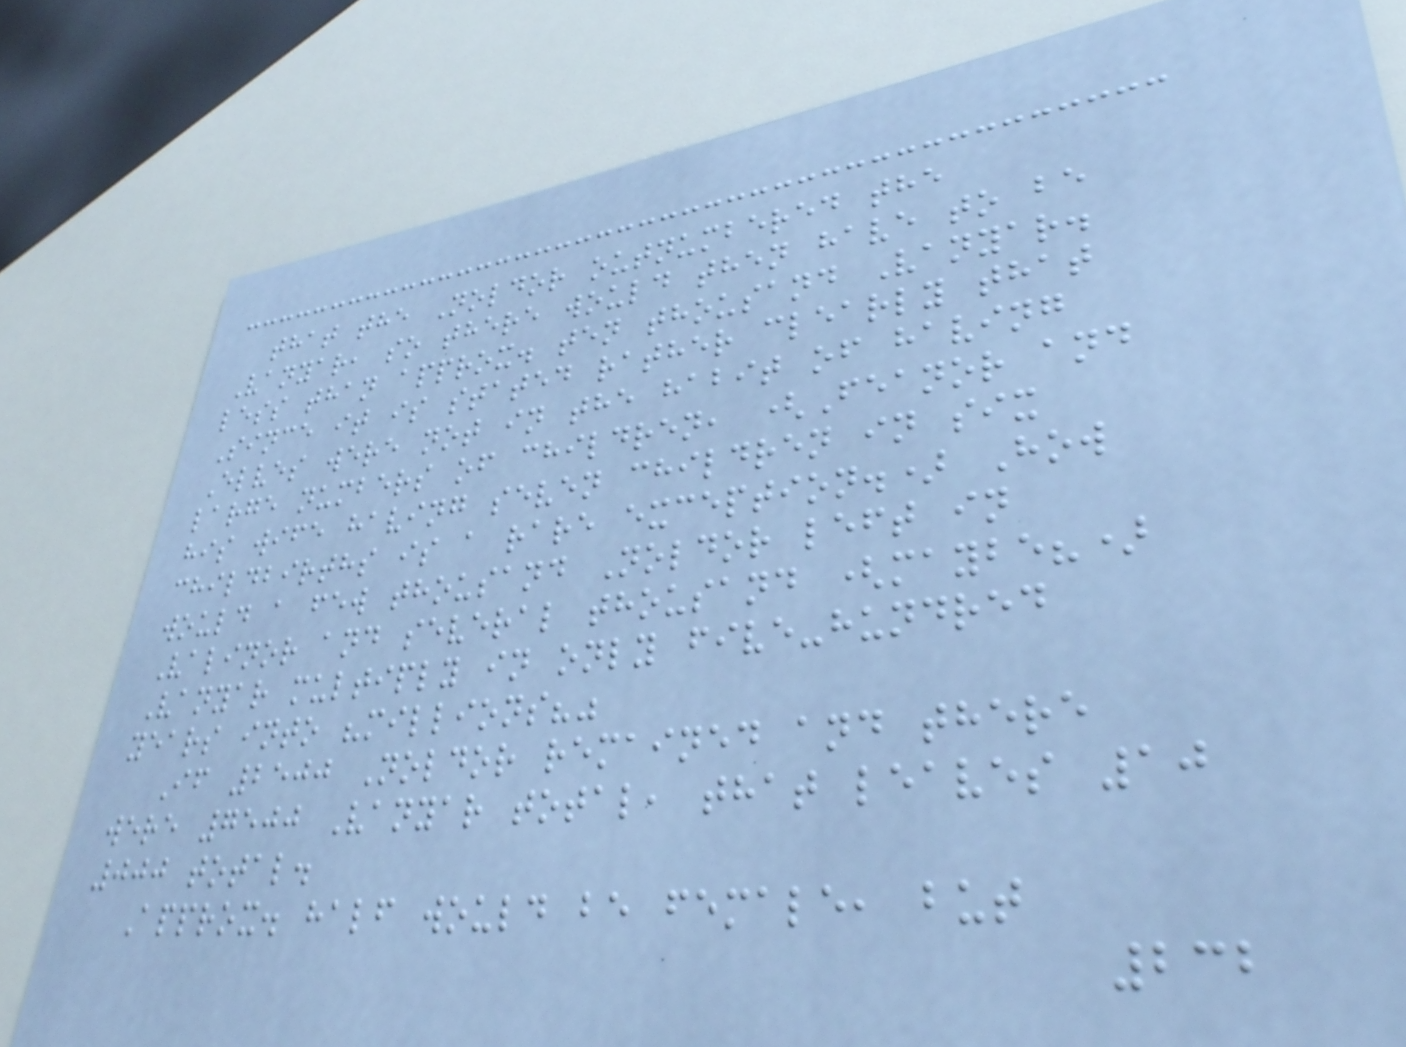that the Noldor outnumbered the
Vanyar, so there would then have to be
less than approx. ten thousand Vanyar.
Since it is stated rather clearly that
Elves were not in the habit of having
large numbers of children, (Feanor and
his wife having seven children in six
childbirths is a rare exception.) How
would a few thousand Noldor left in
Valinor and several thousand (maybe?)
Vanyar multiply in only five-hundred
years into "millions?"
If 2500 Noldor remained and there
were 7500 Vanyar total, that leaves 10
000 total.
Approx. half would be female, but
232
